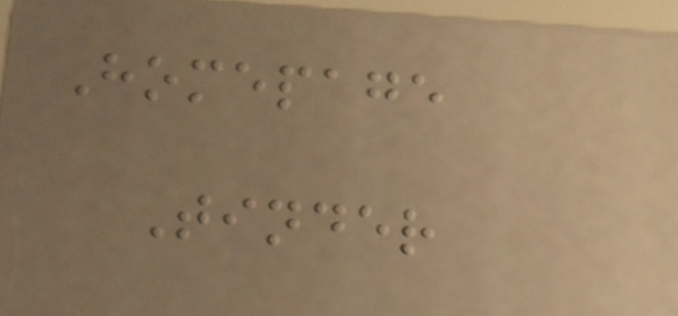Homepage
Tinder
